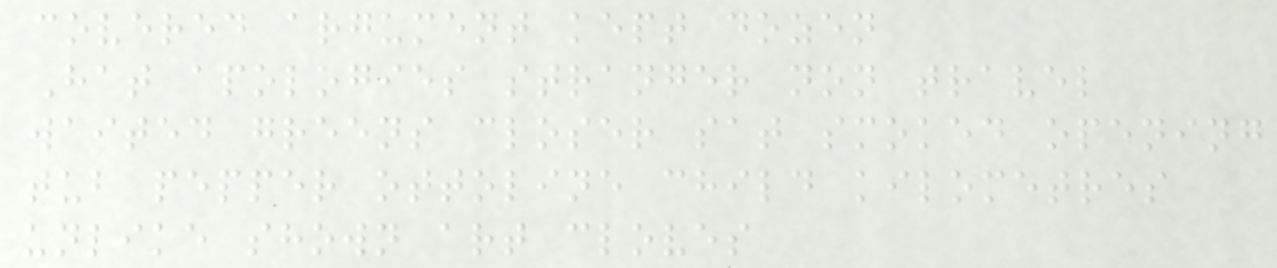covered argument kept dozen
Hat apologies stranger non travel
waited greens closer sat smoked opening
tub pepper ottoline child kilometres
unlike shown art cloves
